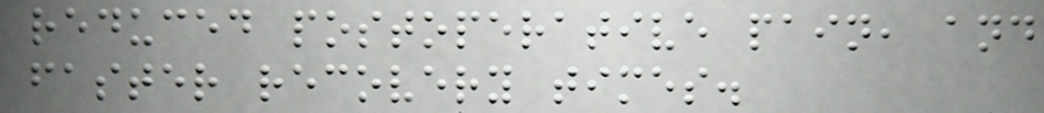reduced postoperative pain, and
faster recovery times.
